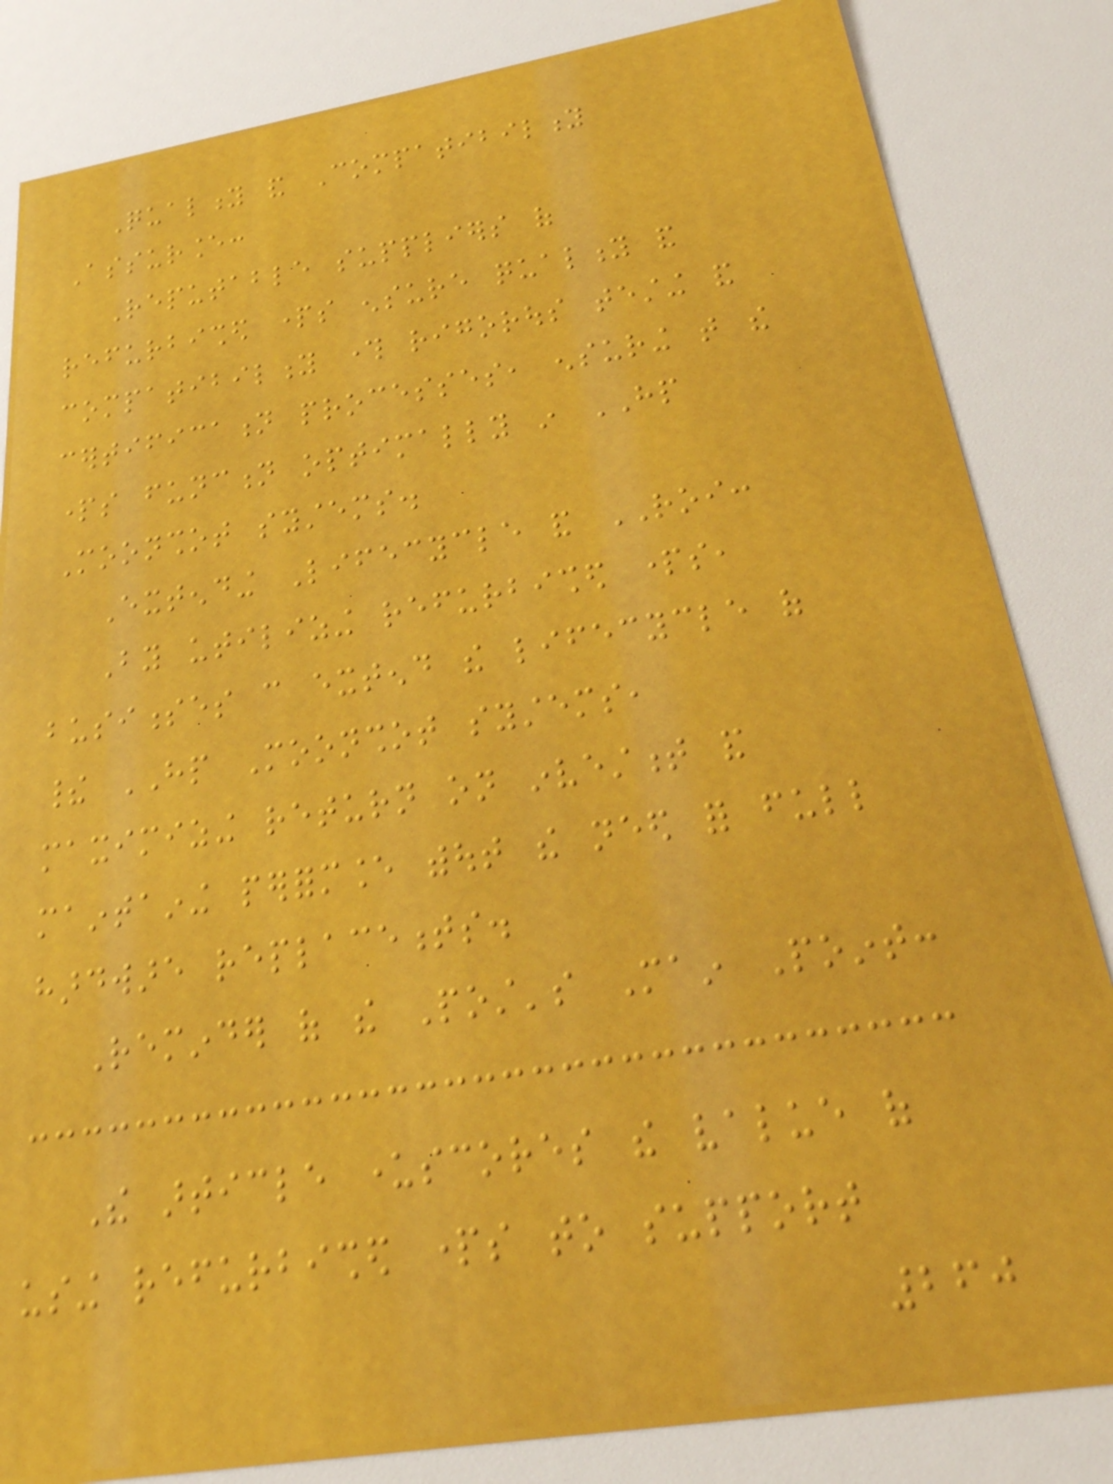Quality and Compatibility
Assurance:
Reputable suppliers of
refurbished parts ensure quality and
compatibility through rigorous testing and
certification processes, ensuring that the
parts function optimally in HP
Moonshot systems.
Extending Lifecycle and ROI:
By utilizing refurbished parts,
businesses can extend the lifecycle of
their HP Moonshot systems,
maximizing return on investment and
maintaining performance without the need for full
hardware replacements.
Reminder of the Post's Main Point:
The article underscores the value of
using refurbished parts to support
260
